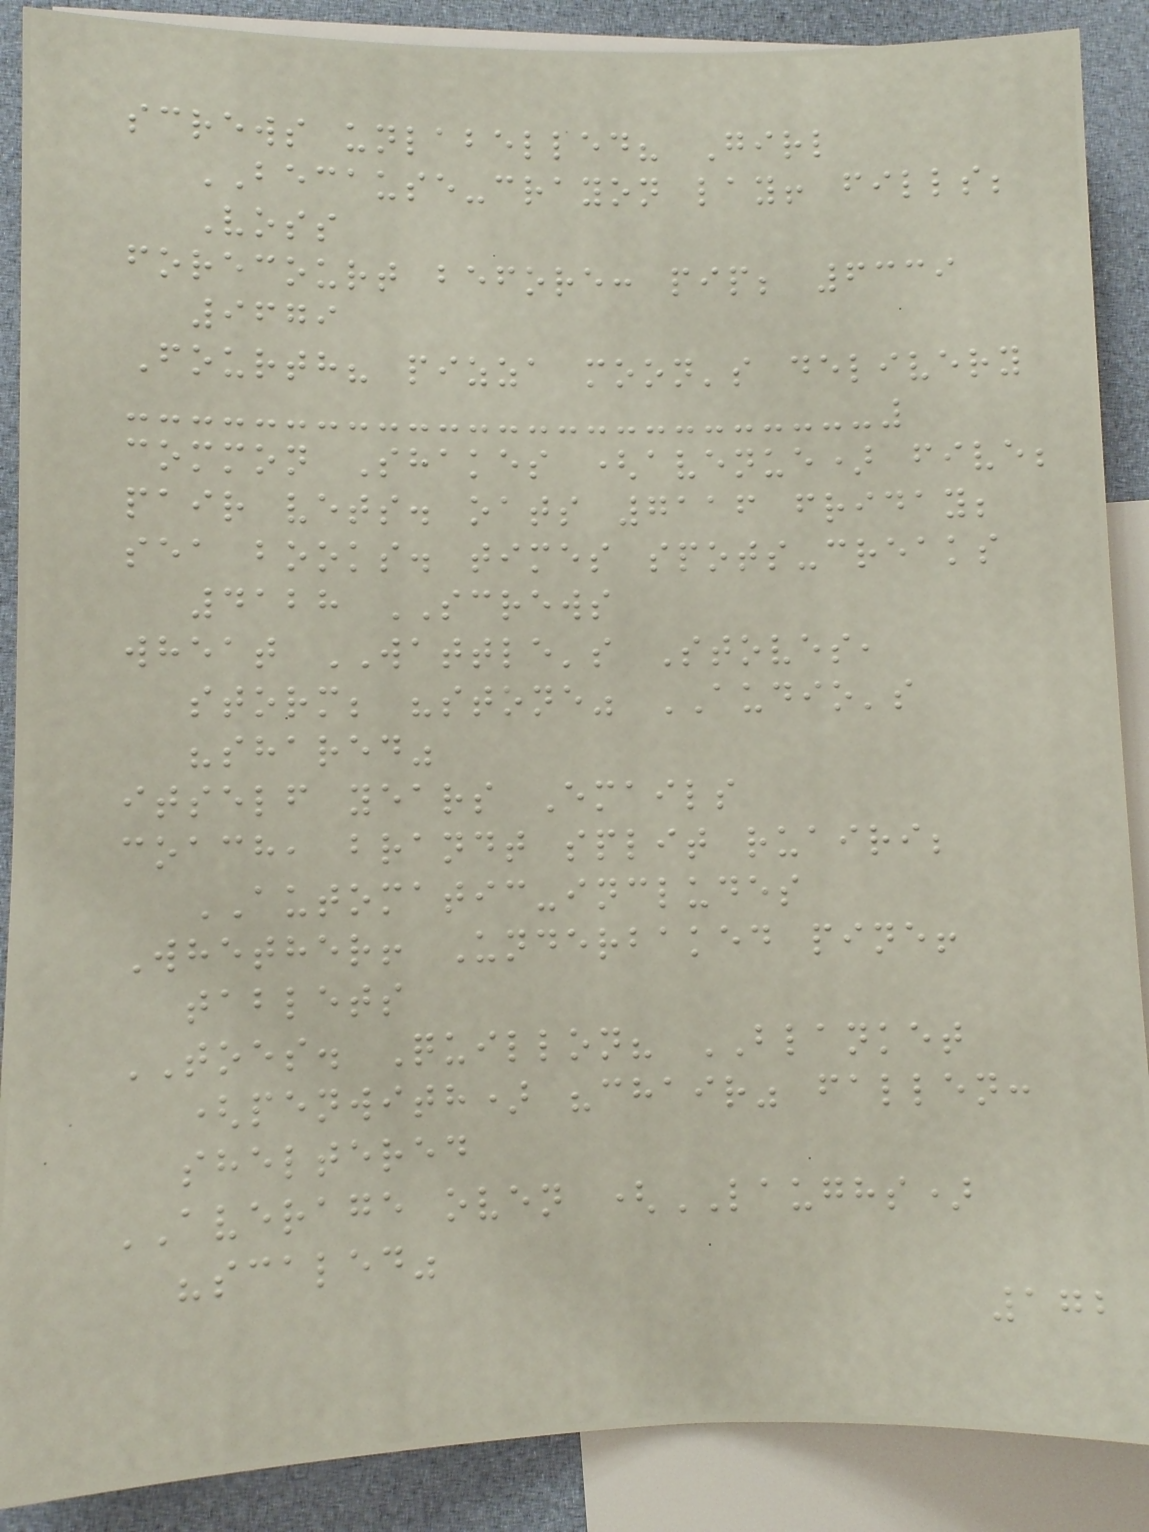screws unlabelled? Girl
BECAUSE-crayon lay! fills;
Voss
forecourt before: pip; 6339
9679
Fourth? pizza moon's delivery
common Shakes (avenue) five;
pair vets. oats 7116 friday;
sea books. times spots-creaks
4128 SCREWS
wheat WATTLE's Stoves,
storm; "stone" AUDIO's
"shared"
itself years Emails
coach, brandt split ruairi;
AUTOMATIC-includes
Whether! Underbaked pine!
tablets
TOES. Quillon? BLANKET
(penwith) "chair" fallen:
sheltered
AVERAGE oven (LAUGHS)
"scaled"
172
